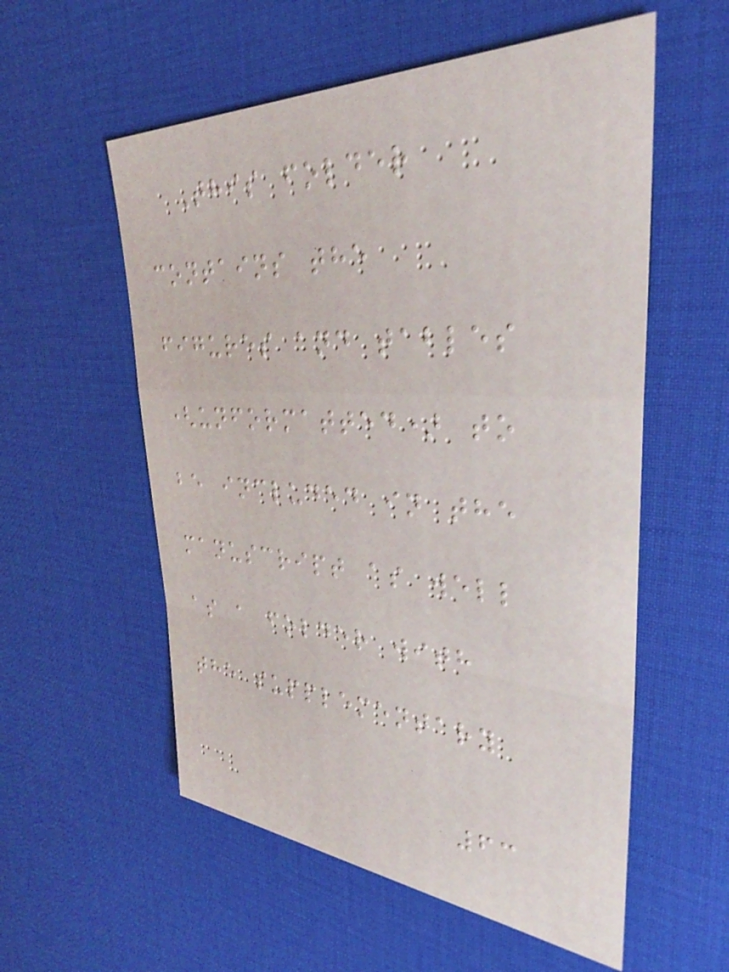This folder
contains the
figures and tables
(unformatted) to
be included in the
manuscript as well
as a folder with
the supplementary
63
